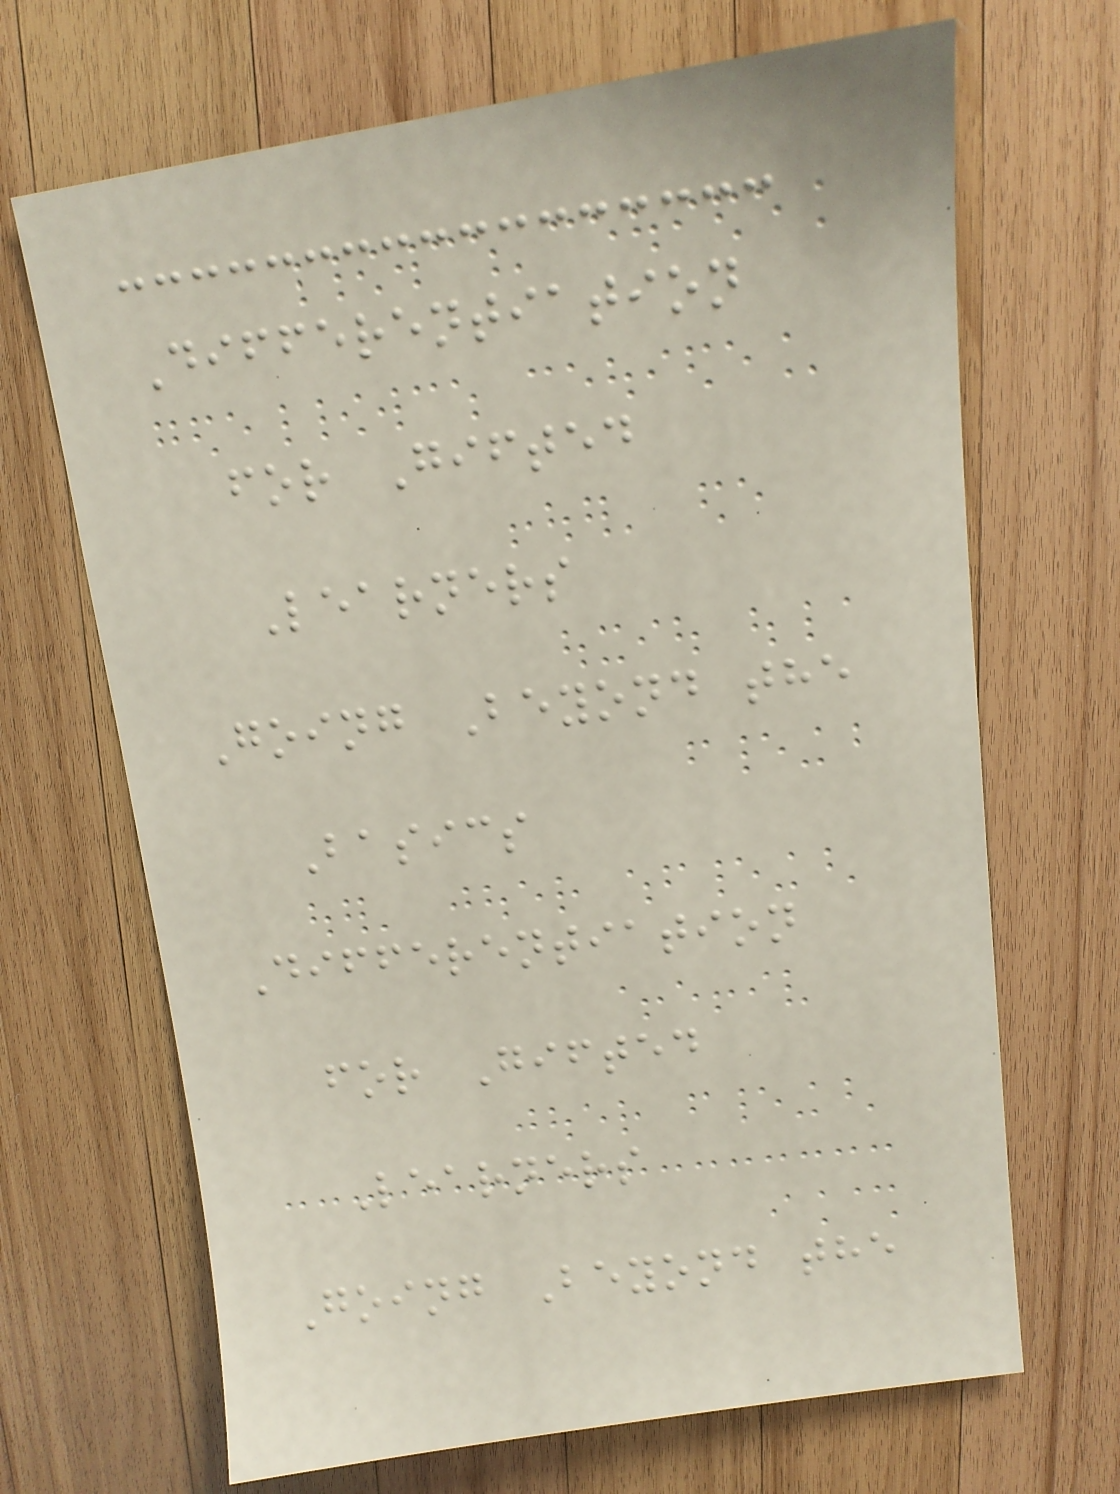Differentiation
for Gifted
Learners
Going Beyond the
Basics
Differentiation
for Gifted
Learners
Going Beyond the
